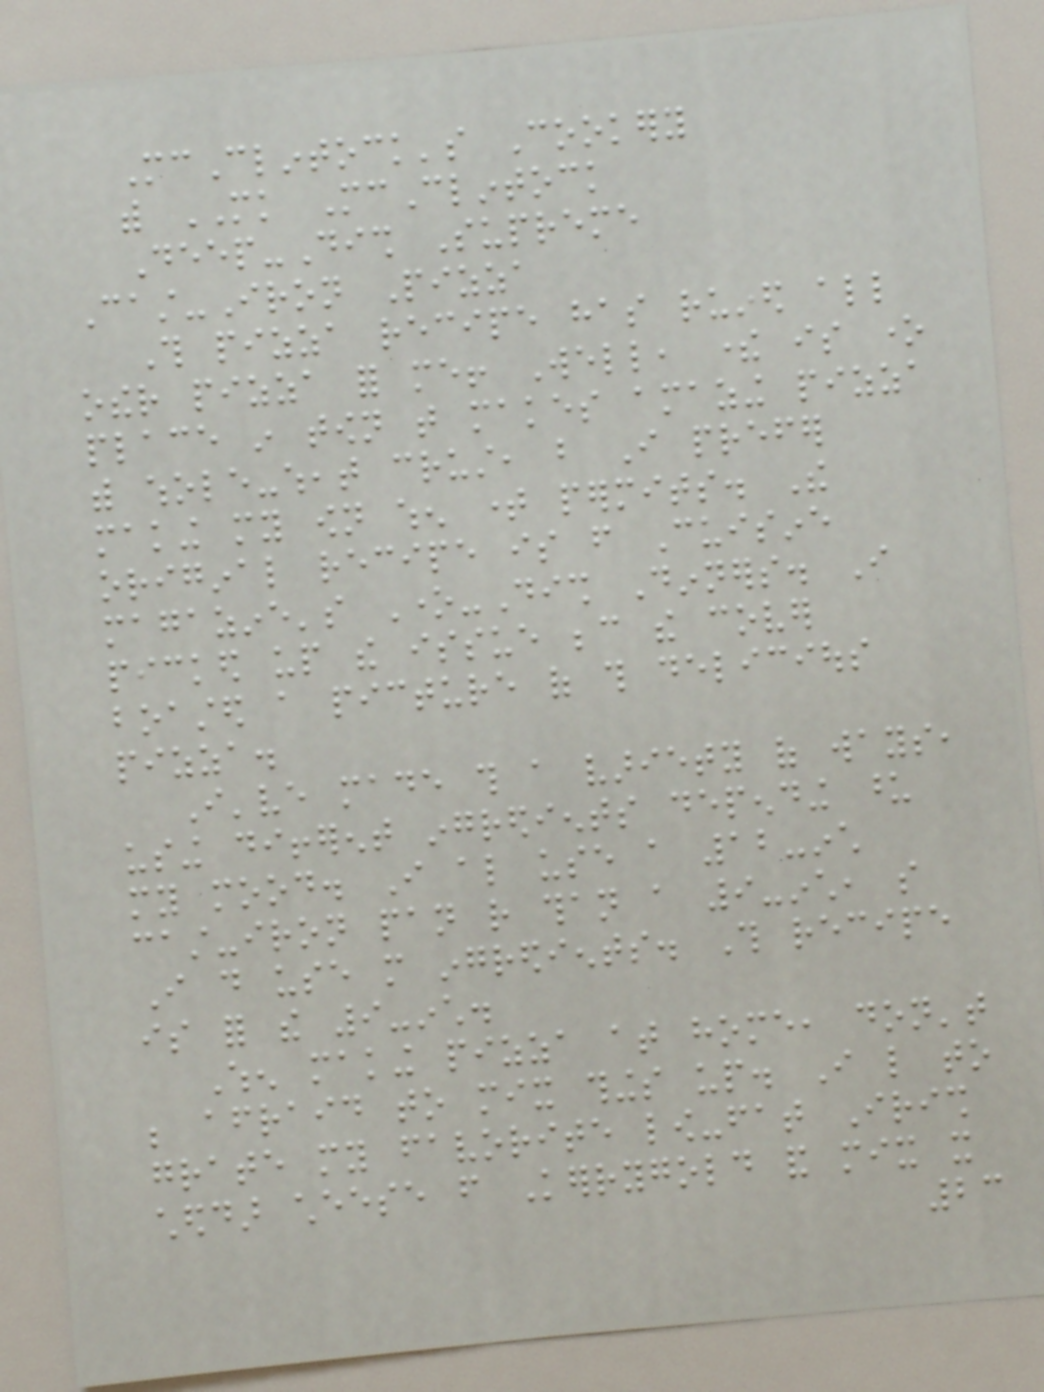McClintock's Cookery
with MK McClintock
Deep-Dish Supreme
Cast-Iron Pizza
This pizza recipe has ruined all
other pizza for me! Well, there is one
place in town that makes amazing pizza
with whole-wheat crust, but I prefer
making my own when time permits. The
original recipe is from Cuisine
magazine's One-Dish Dinners. I
picked up the issue because the cover
boasted a picture of this delicious
pizza.
I've made this a variety of ways,
using different ingredients depending upon
my mood. I also use a 12-inch
cast-iron pan rather than a 9-inch, so
I do use more ingredients. This recipe
is for the 9-inch.
When making pizza at home, don't
be afraid to mix things up. I like to
grate my favorite low-fat Irish
cheddar cheese from Kerrygold and mix it
23
